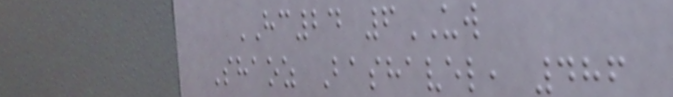HC24 6UW
Shaoz Bashavel, 486
